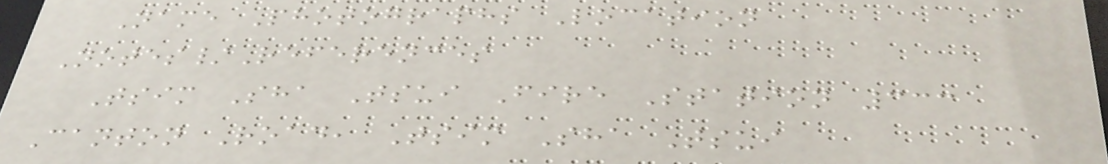Name Photographs Location
Notes/References
Tsim Sha Tsui Fire Station 333
Canton Road, Tsim Sha Tsui
